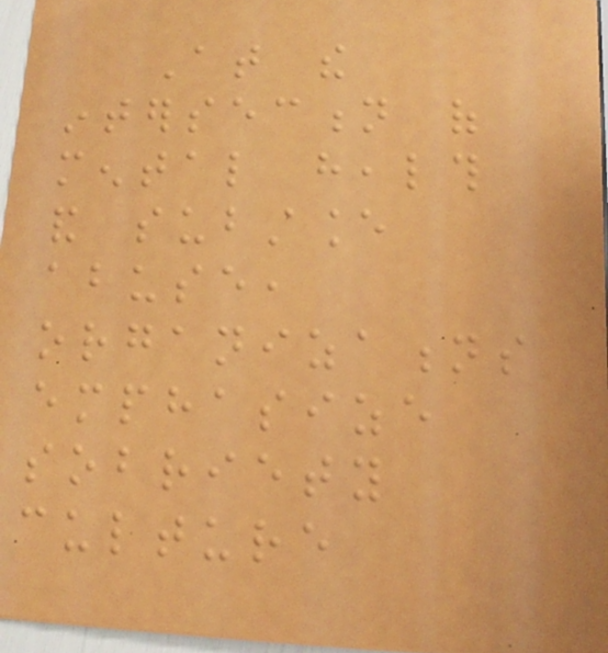At the
intersection of
mental health
and substance
abuse,
organizations
emphasize
sobriety
culture
